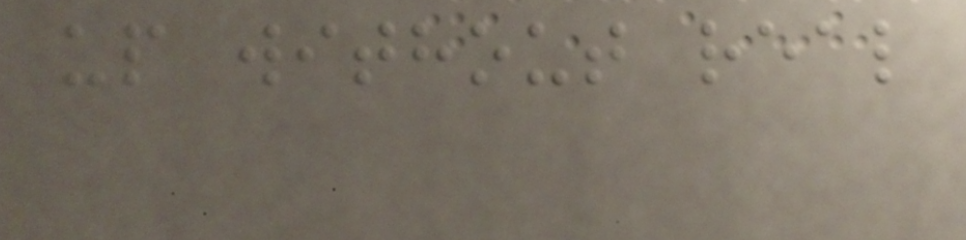up without real
